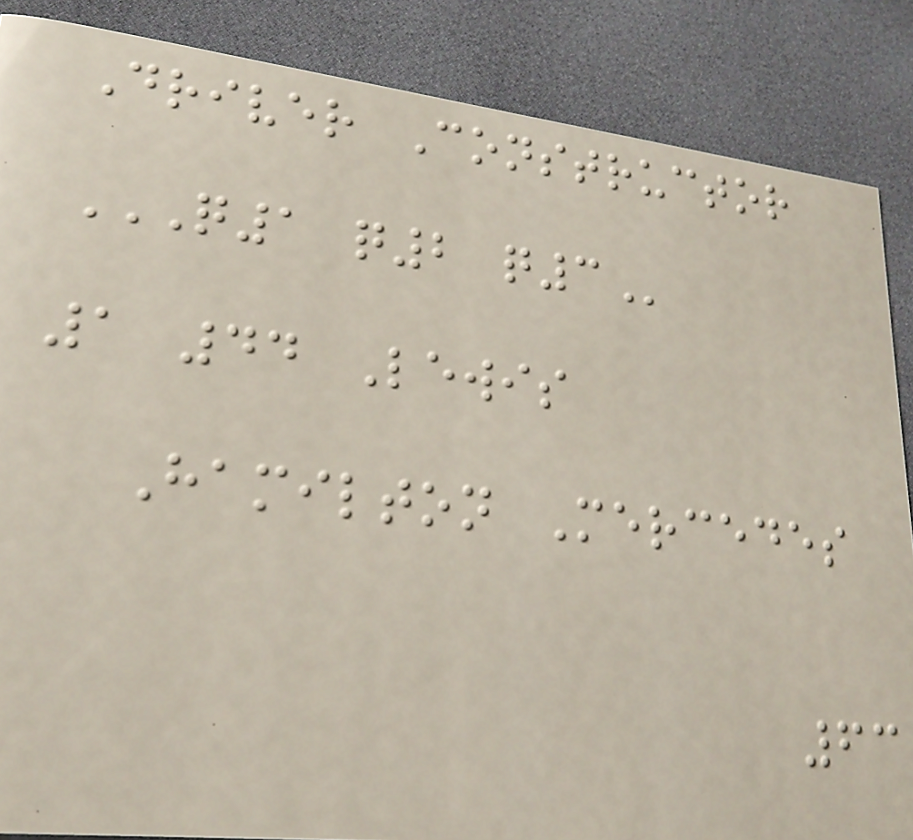Driver Constructor
Q1 Q2 Q3
1 44 Lewis
Hamilton Mercedes
63
